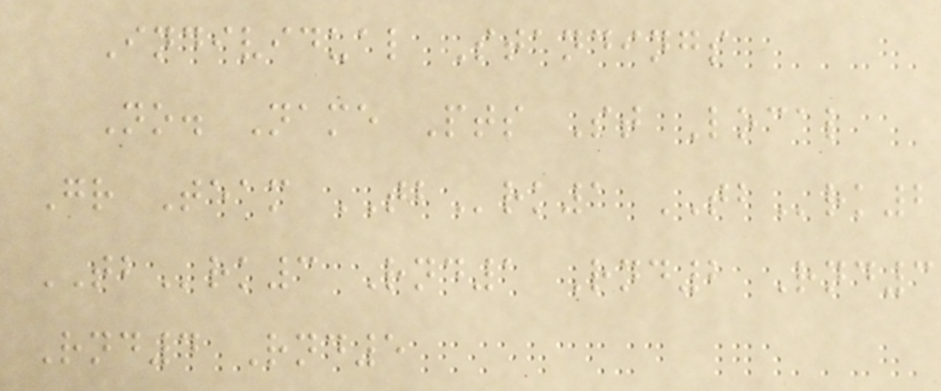Individual Standings
No. Name Pts St Local
Gr Team TBrk1 TBrk2
TBrk3 Rnd1 Rnd2 Rnd3
Rnd4 Rnd5
